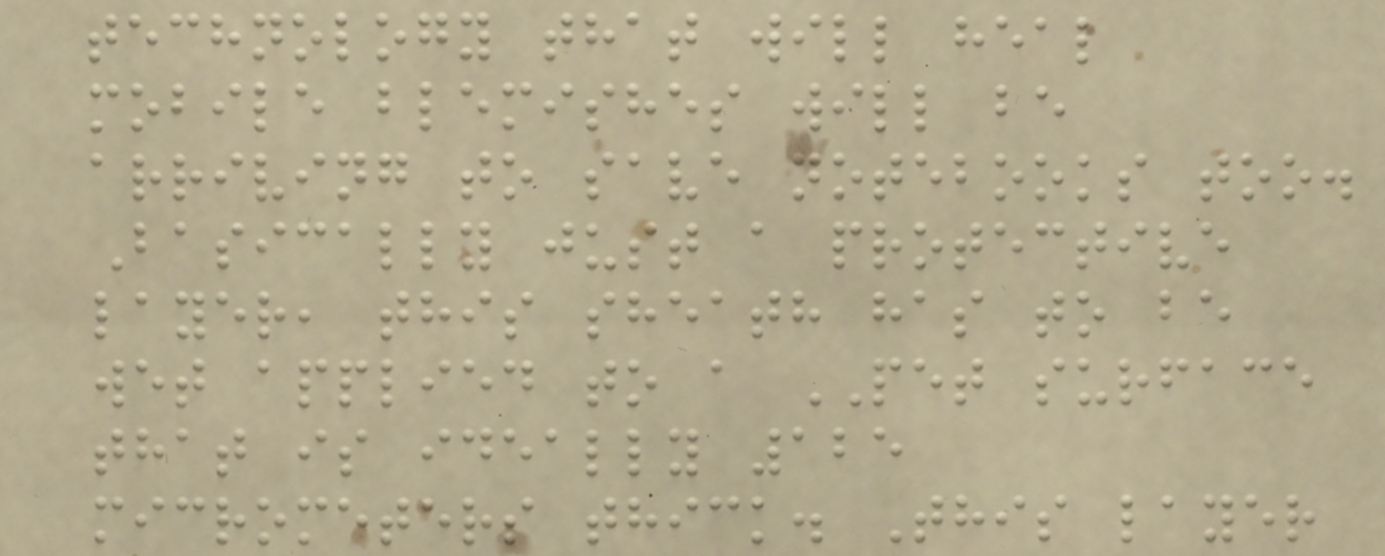technology that will heal
mobile blemishes will be
arriving to save notebooks too.
Basically just a protective
layer, this sheath has to be
wet applied to a PET surface
that is ideally 125
micrometers thick. This layer
